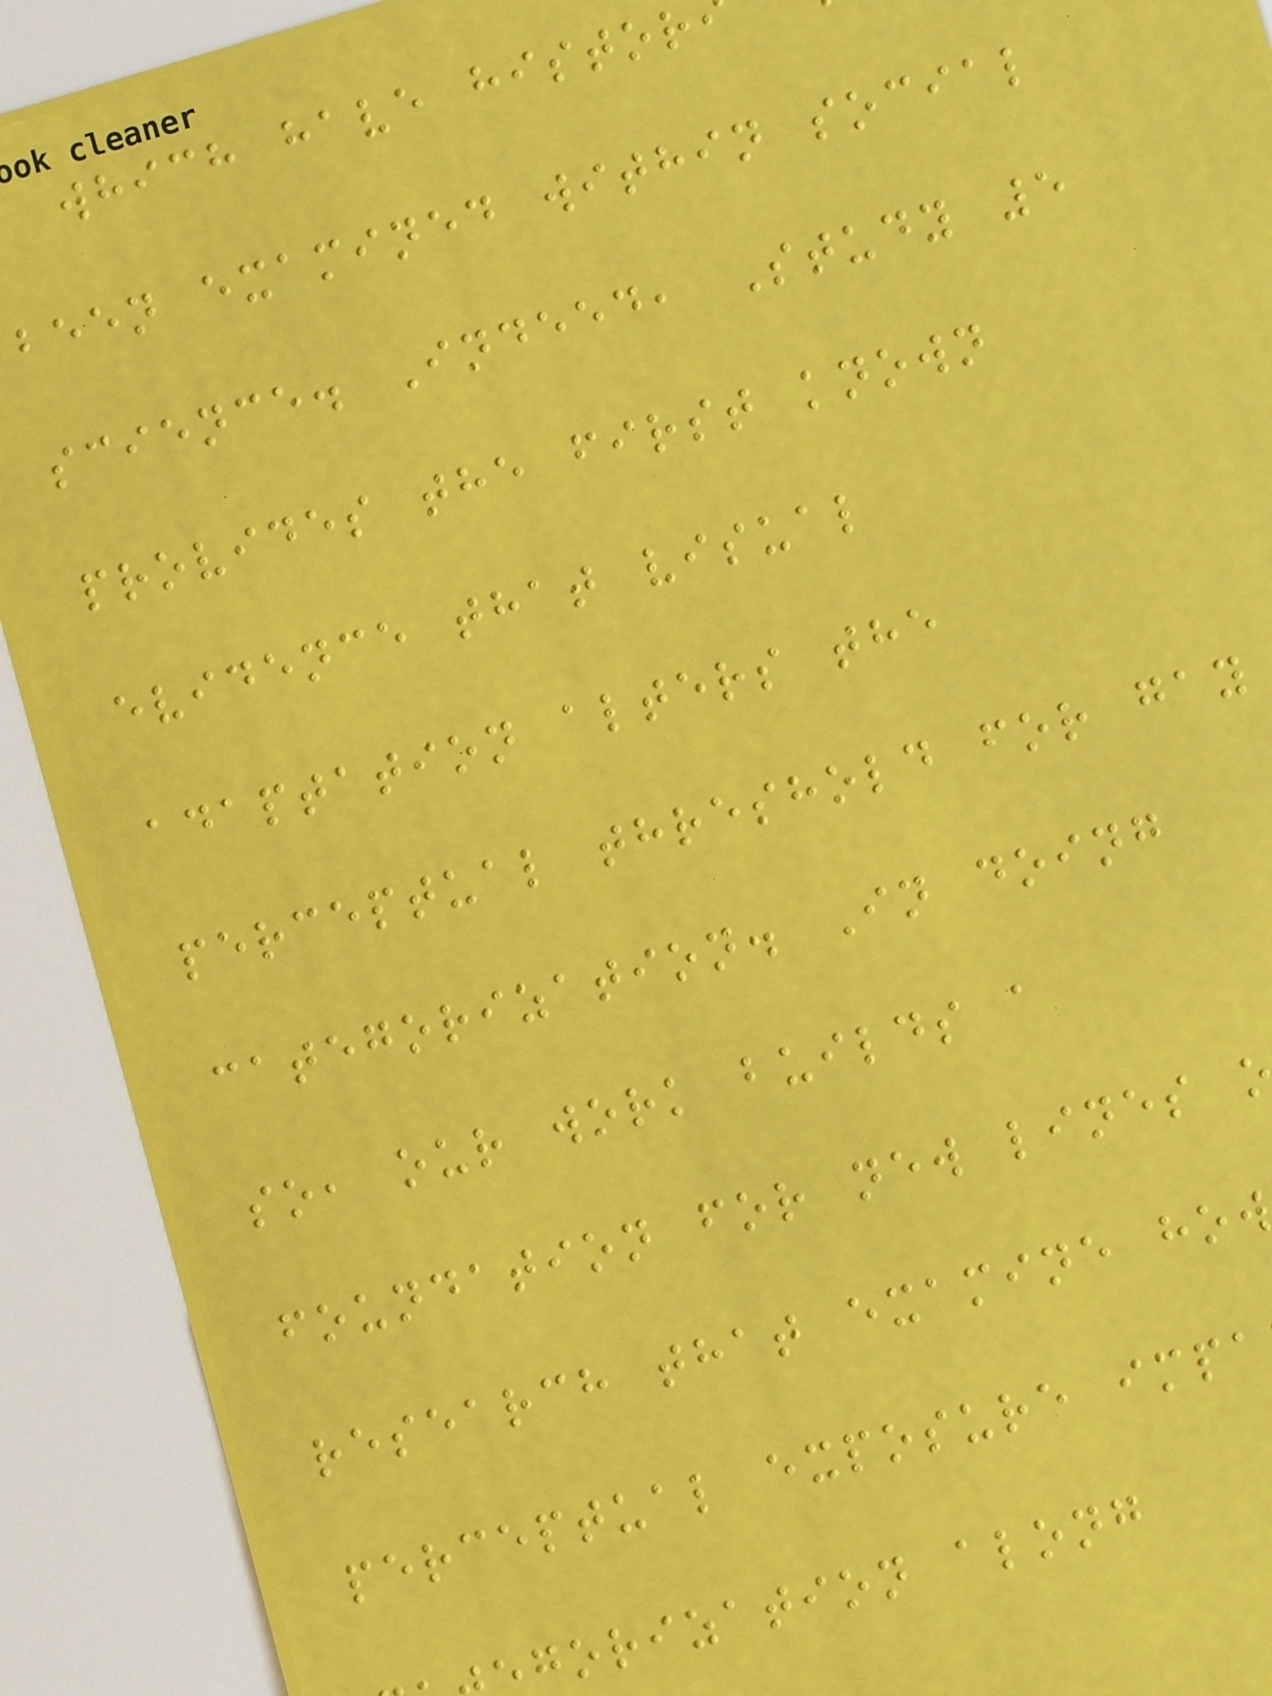which have histor
been examined within social
science. Indeed, Study 5
provides the first known
evidence that visual
adaptation alters the
perceptual threshold for gay
categorization. In doing
so, our work builds a
foundation for new lines
research that examine how
perceptual exposure impa
gorization along
